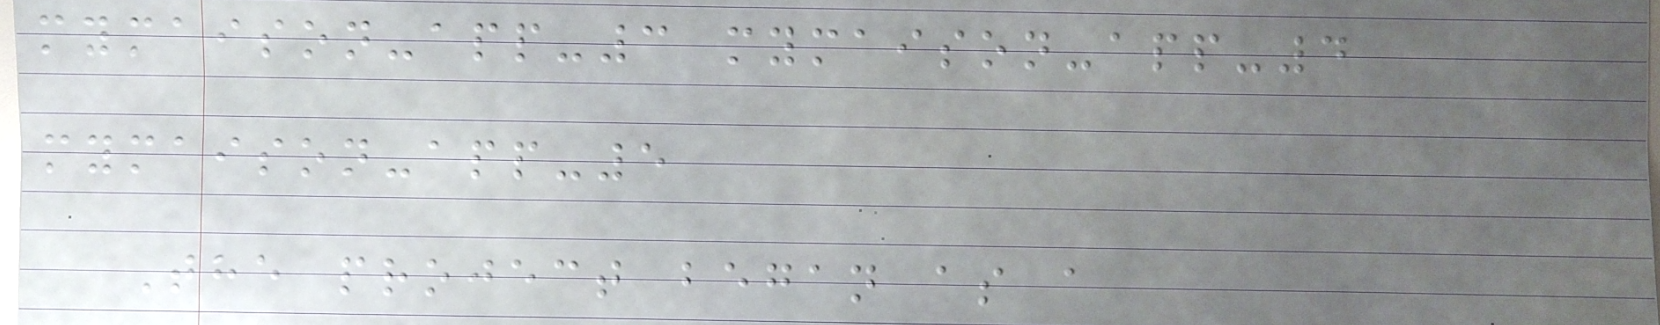mymaison-app-3 mymaison-app-4
mymaison-app-5
The project began as a
